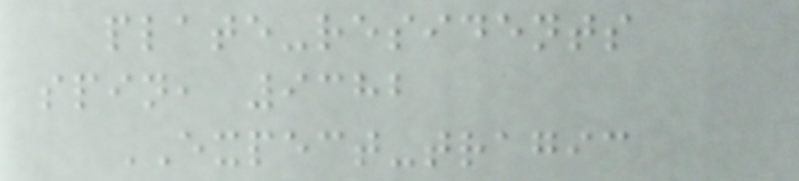plate-residents
spin, 9382
EXPECT-tragic
